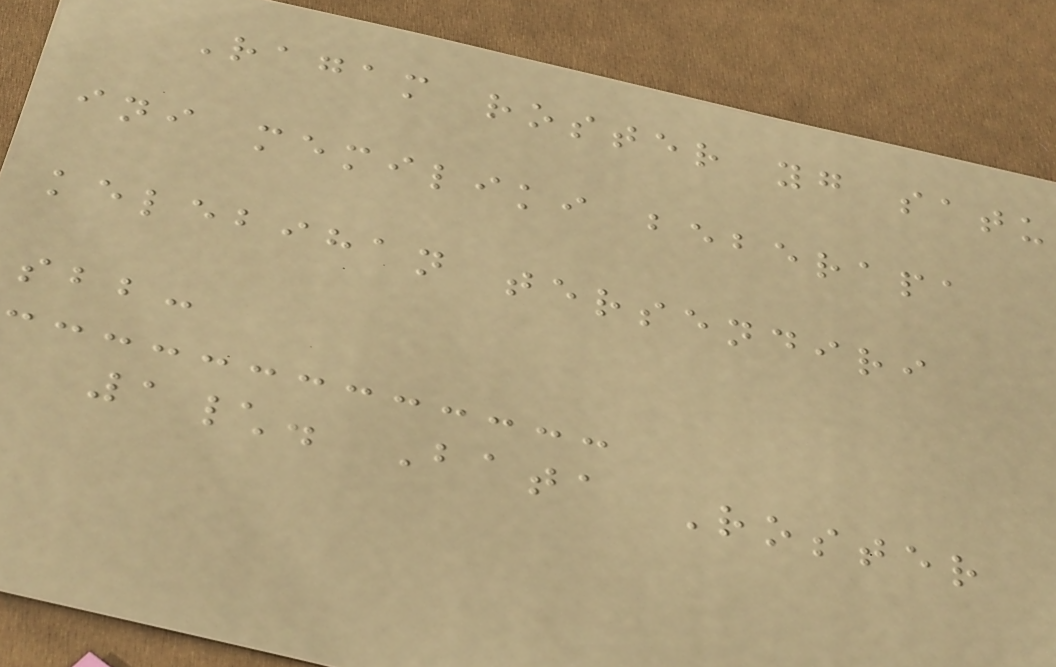Ragam roster yg satu
ini memiliki beberapa
kelebihan tersendiri
sbb:
1\. Bata Roster
